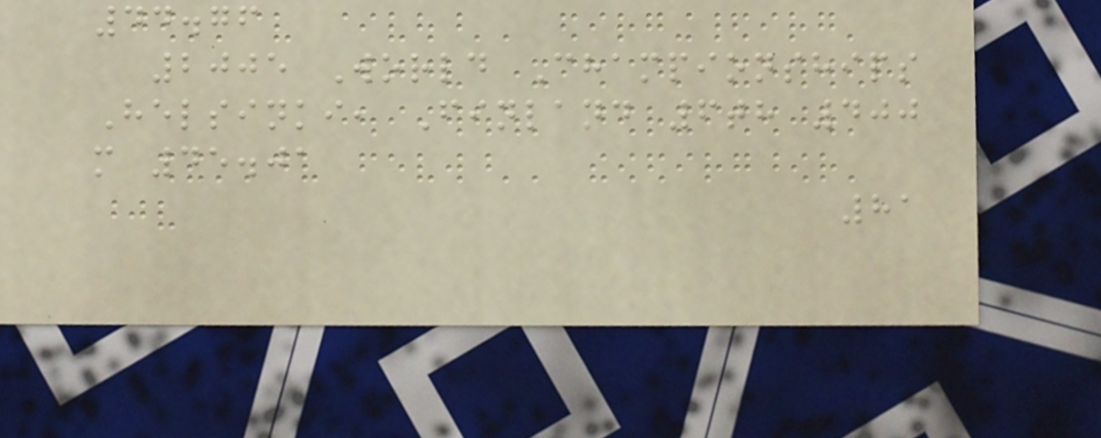44.76
2005 World Championships
Helsinki, Finland 6th 400
m 45.01
81
